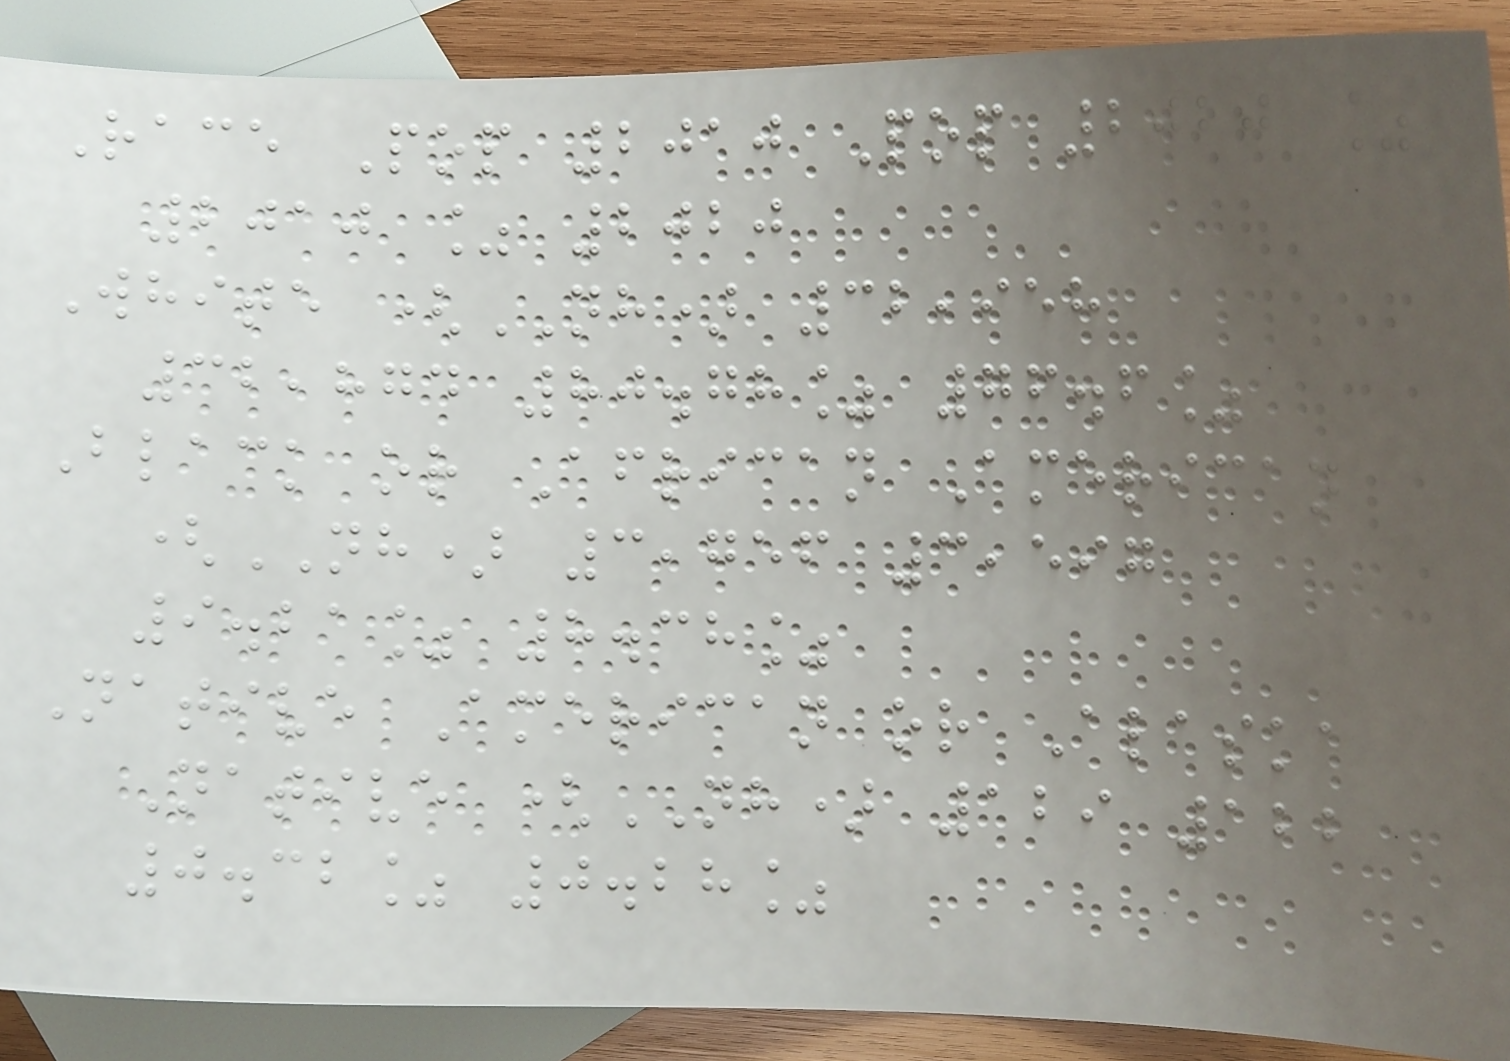Race Pop 2010 Pop 2020 %
2010 % 2020
White (NH) 32,958
32,874 80.78% 76.6%
Black or African American
(NH) 3,756 3,597
9.21% 8.38%
Native American or Alaska
Native (NH) 129 122
0.32% 0.28%
